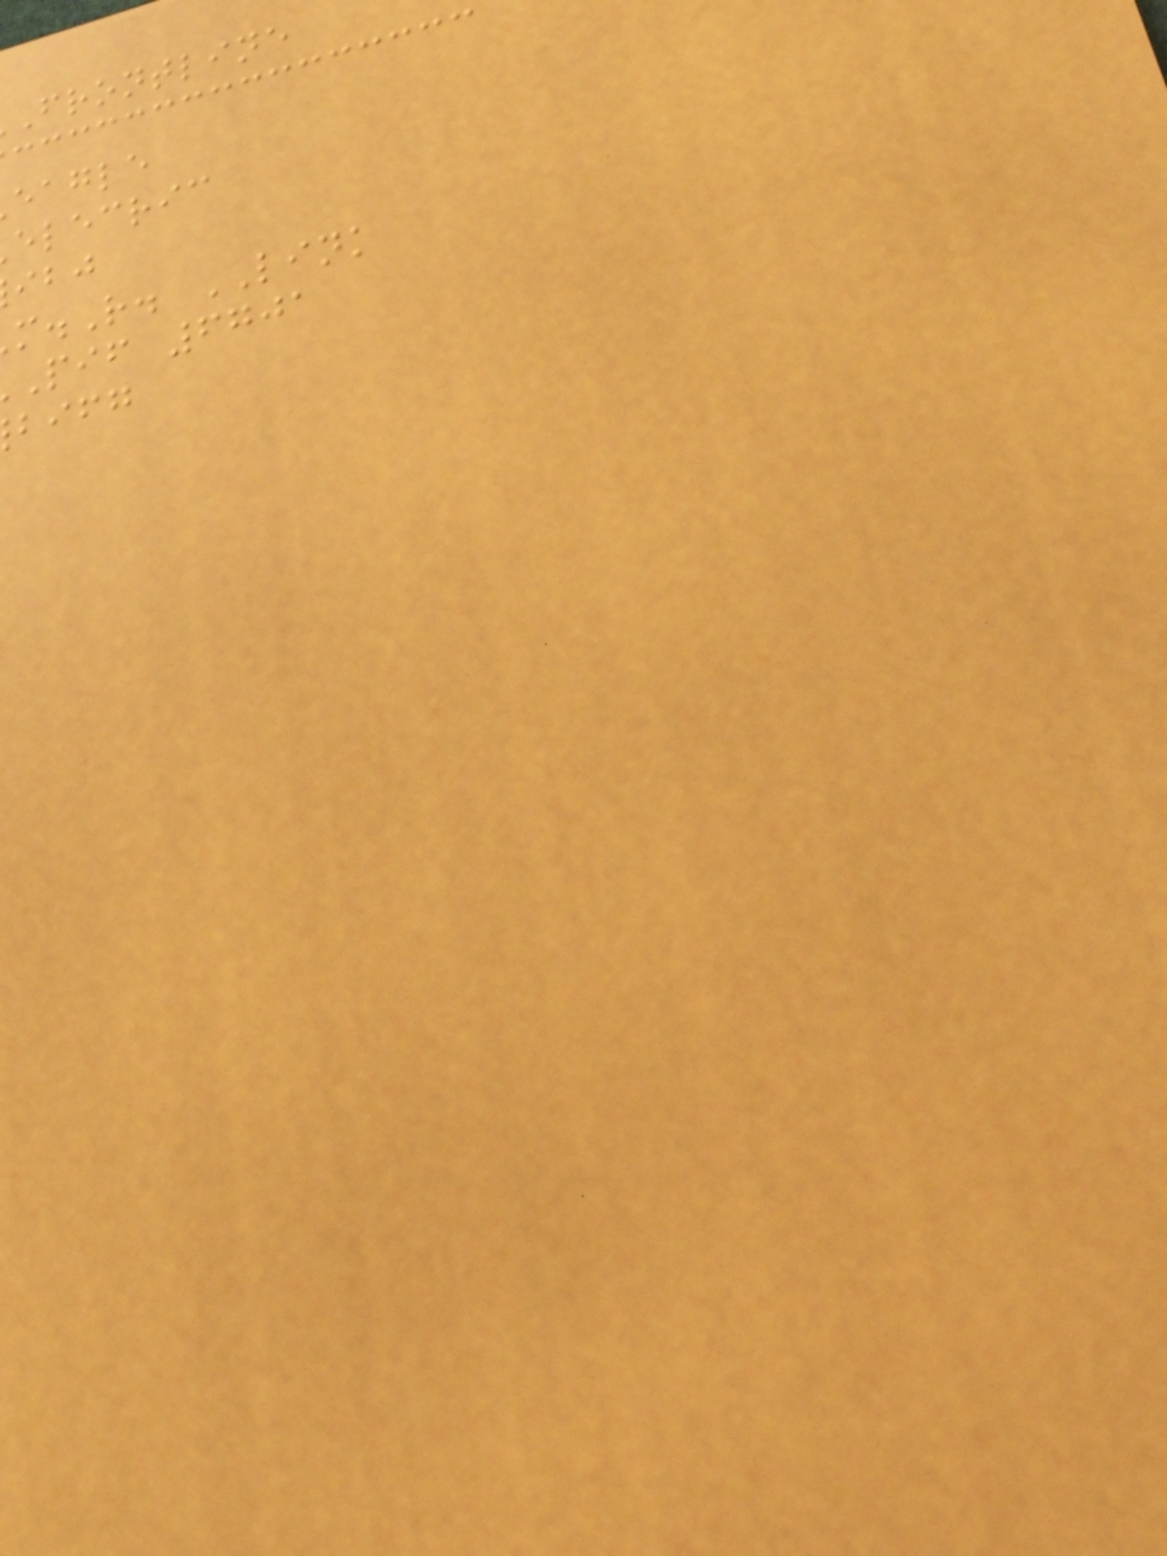frontline
eagle
elecric
.R. LINK
pif 6701
bifg
